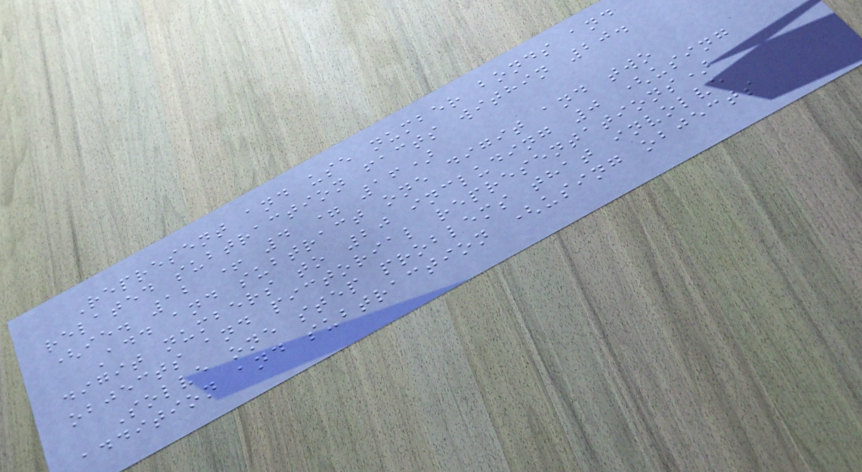Represent and use number bonds and
related subtraction facts within 20.
(ie. 12 + 4 = 16)
Add and subtract one digit and two
digit numbers to 20 including 0 (using
objects and pictorial representations)
Solve one step problems that involve
addition and subtraction (using objects
